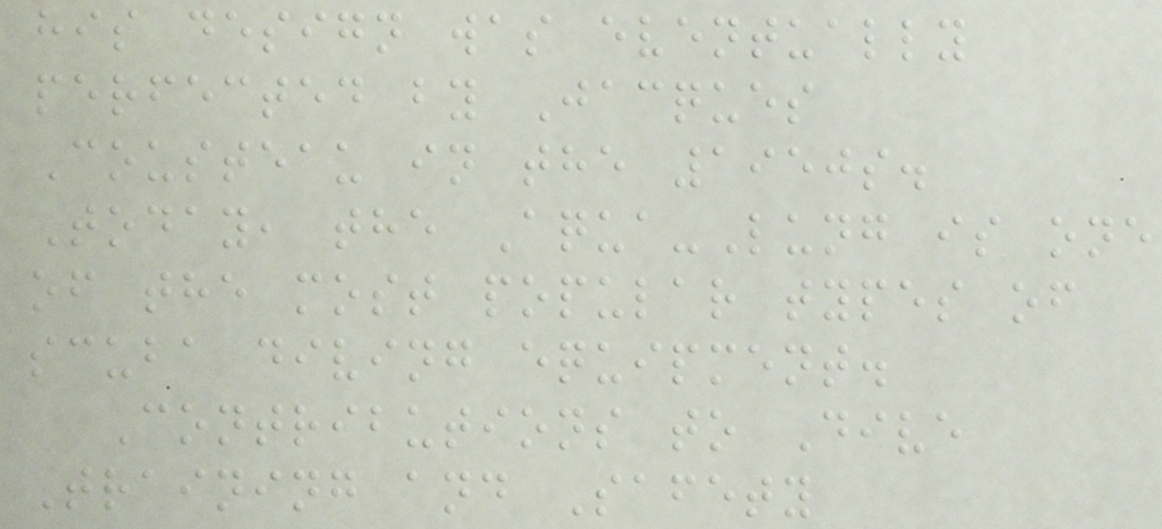his design was eventually
perfected by Jacques
Cousteau in the 1950s.
Today, the Aqua-Lung is one
of the most popular types of
scuba diving equipment.
Contributions to Dive
Training and Safety
